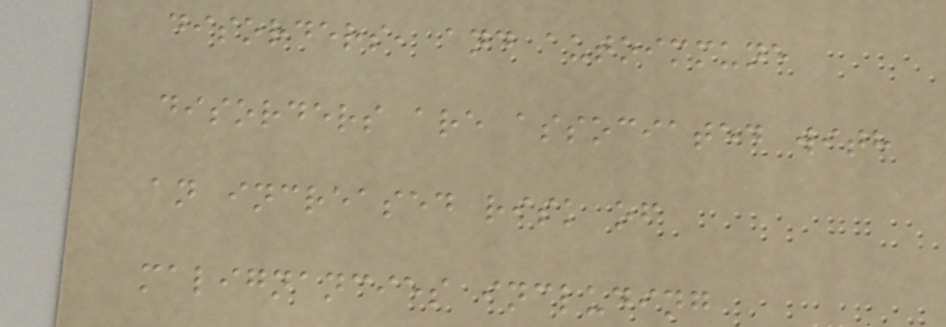disorders, and autoimmune
disorders are associated with
an increased risk of
malignancies including
